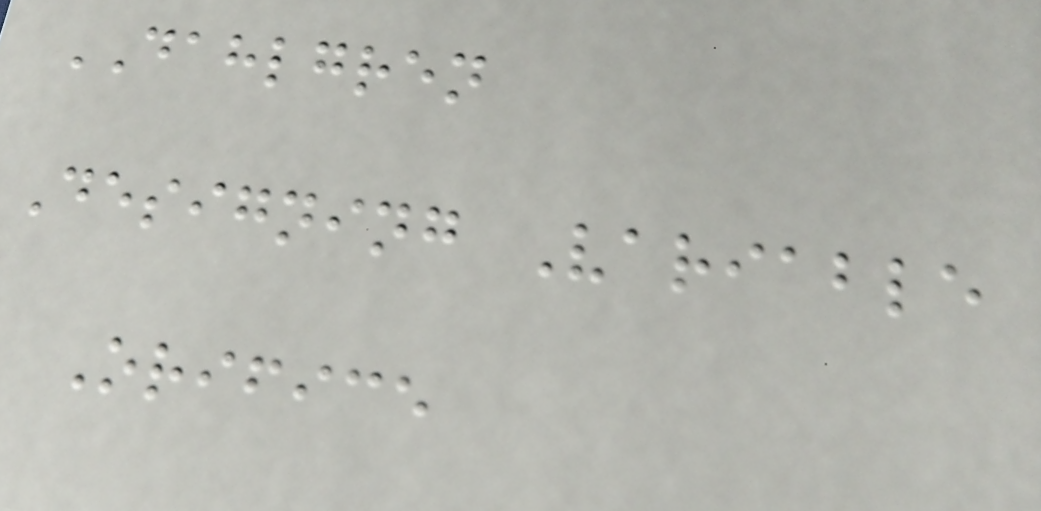DAHLGREN
Designing Variable
Orifice
